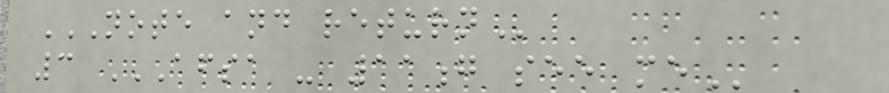NOTE AND RETURN
3 AFSA - 11G SEE ME
